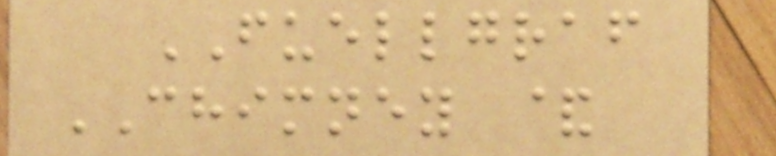FUELLGRAF
CHIMNEY &
